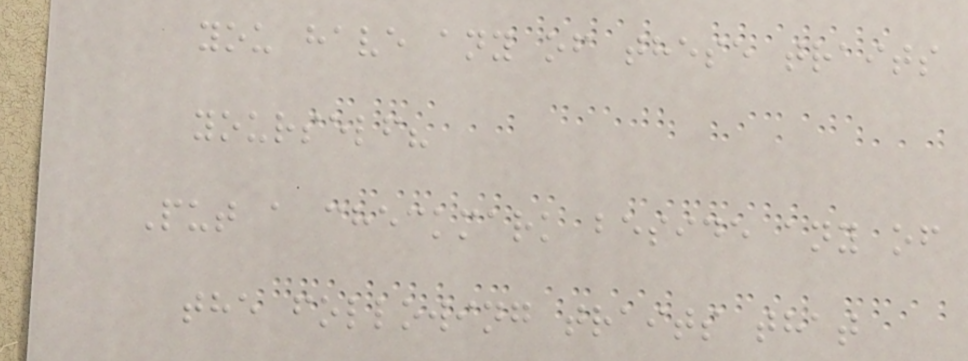you have any of these traits
yourself?
Put a checkmark beside any of
the following traits that
